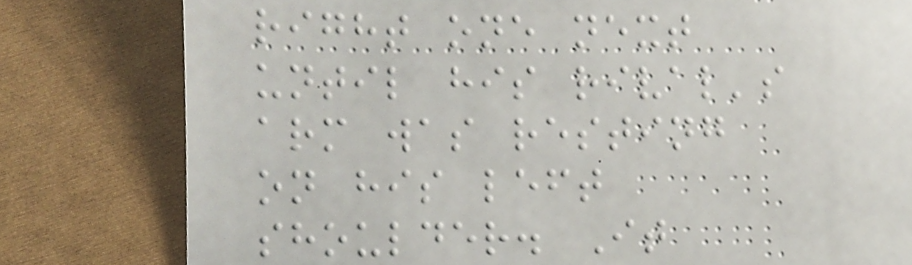right one next
until his rival's
arm was resting
on his left
shoulder. It
